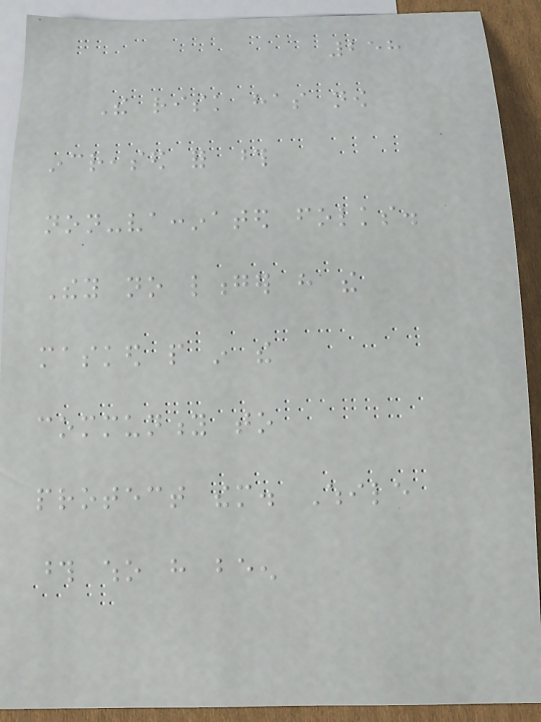258
The risk has now
increased for those
non-vaccinated folks.
They no longer have the
masked people in the
community to
protect them. While
those who have been
